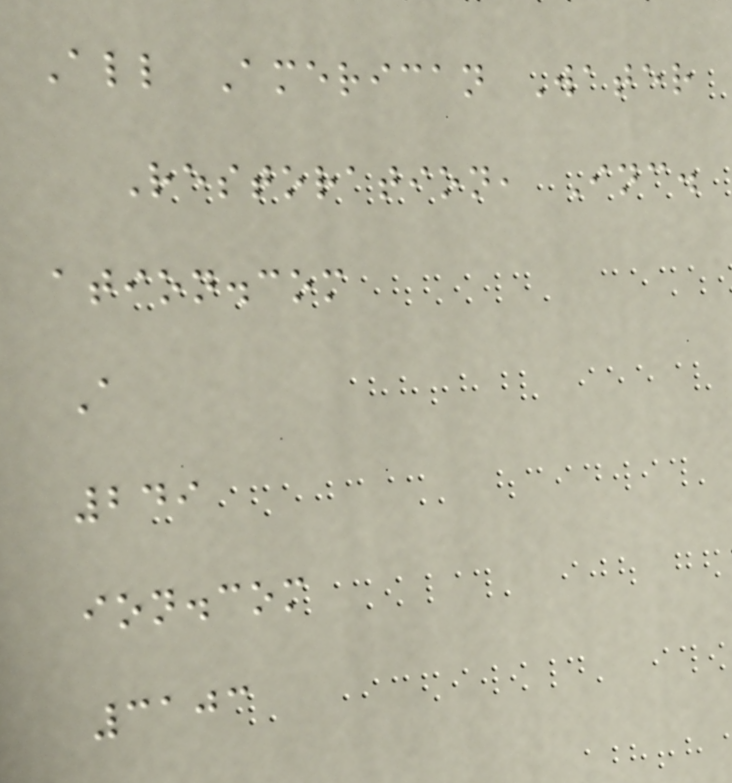All American Water
Restoration, Inc.
ation.com
A
249
ion.com
3103
